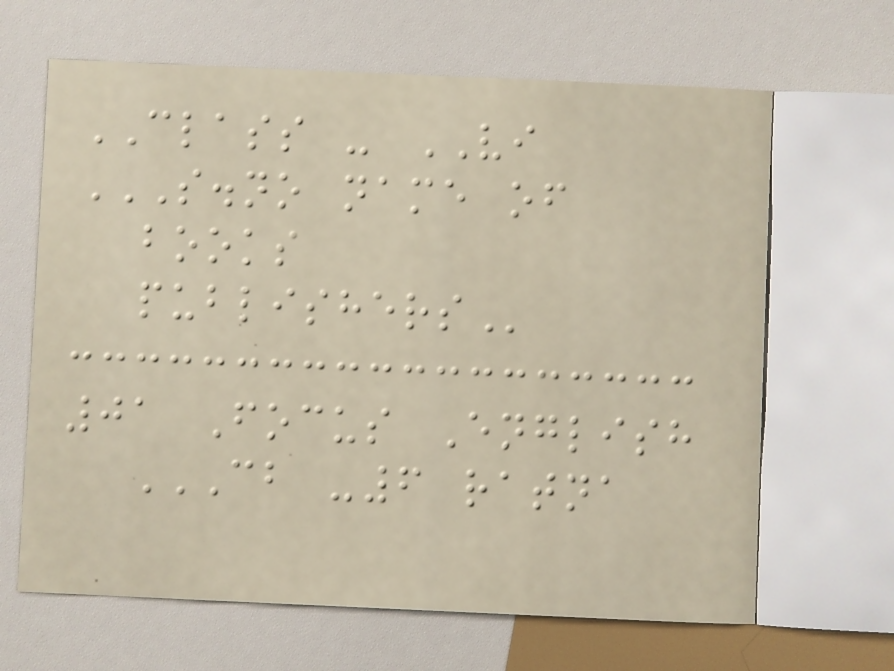CLASS - VI
S.NO NAME OF
BOOKS
PUBLISHERS
01 Focus English
CB -6 RATNA
